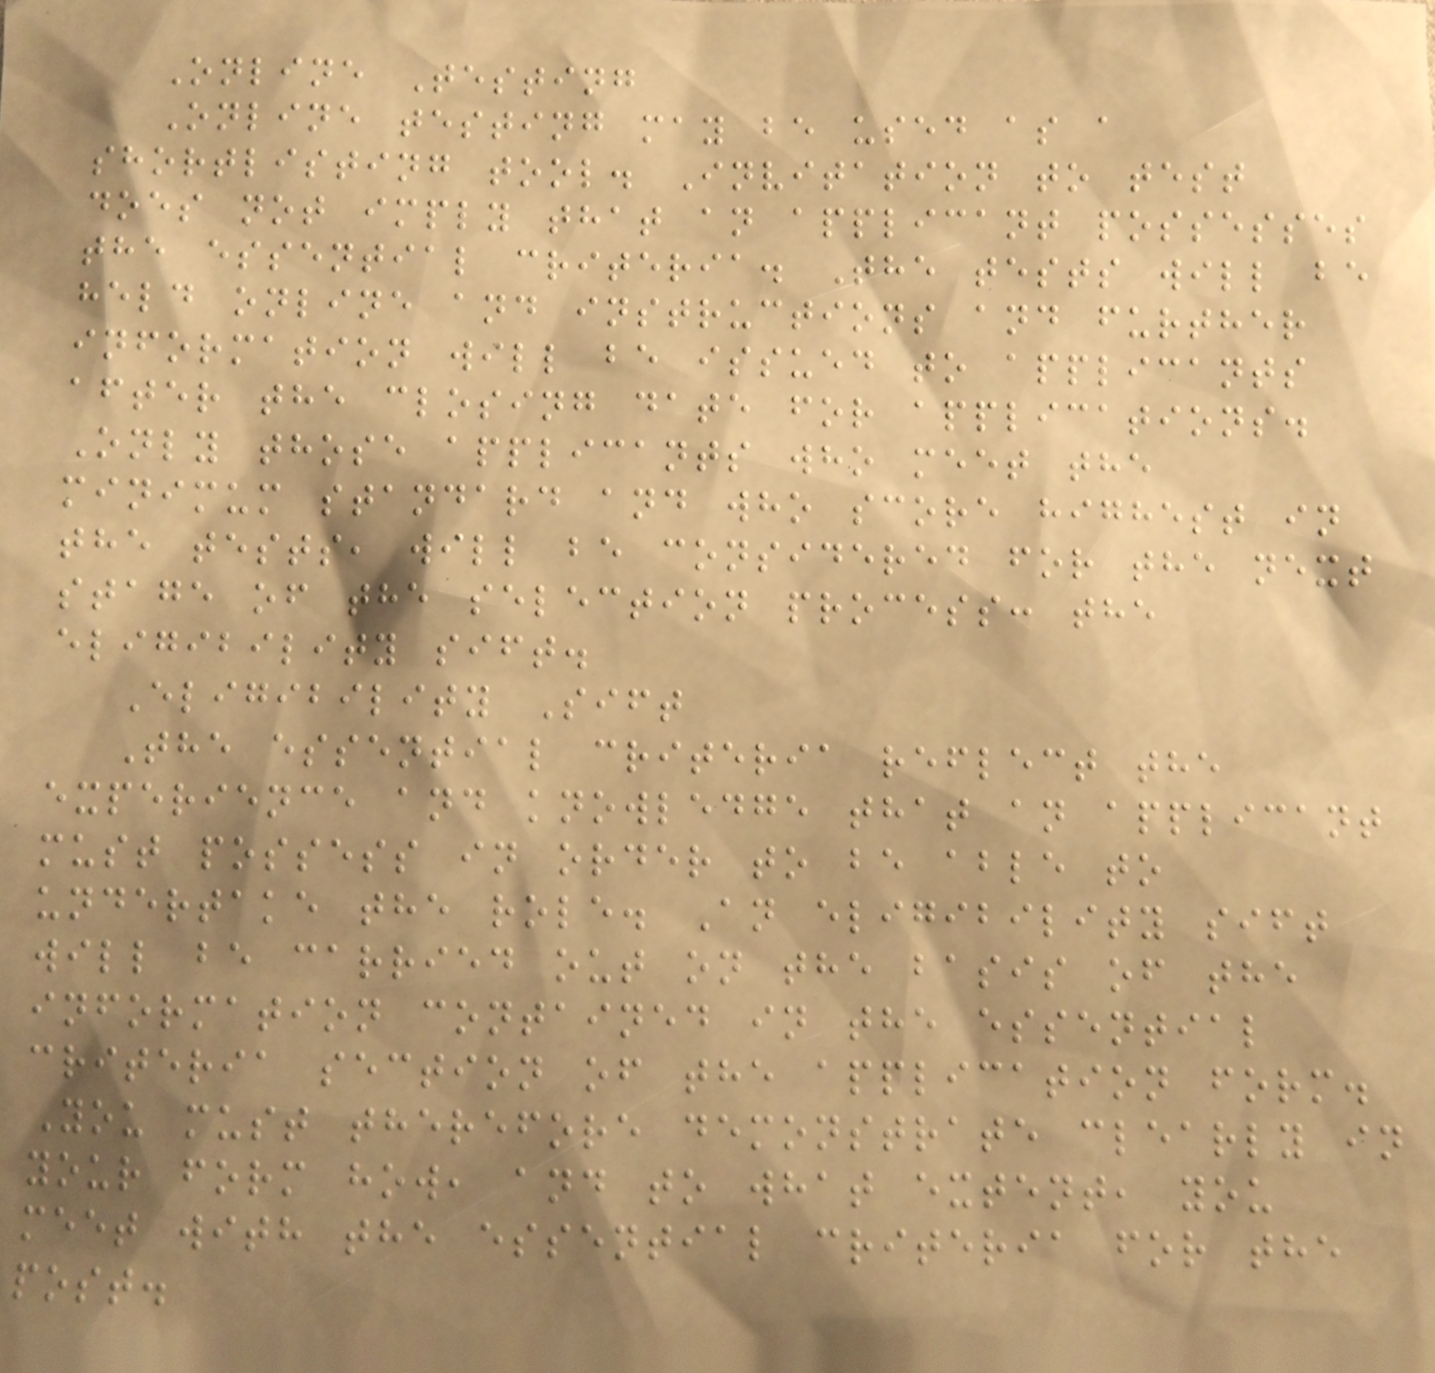Online Testing
Online testing may be used as a
shortlisting tool. Invitation to test
does not imply that an applicant possesses
the essential criteria. The tests will be
held online and instructions and further
information will be issued to applicants
after the closing date for applications.
Only those applicants who meet the
minimum standard and who score highest in
the tests, will be considered for the next
stage of the selection process: the
eligibility sift.
Eligibility Sift
The essential criteria reflect the
experience and knowledge that an applicant
must possess in order to be able to
undertake the role. An eligibility sift
will be carried out on the basis of the
information contained in the essential
criteria section of the application form.
You must therefore demonstrate clearly in
your form how, and to what extent, you
meet with the essential criteria for the
post.
